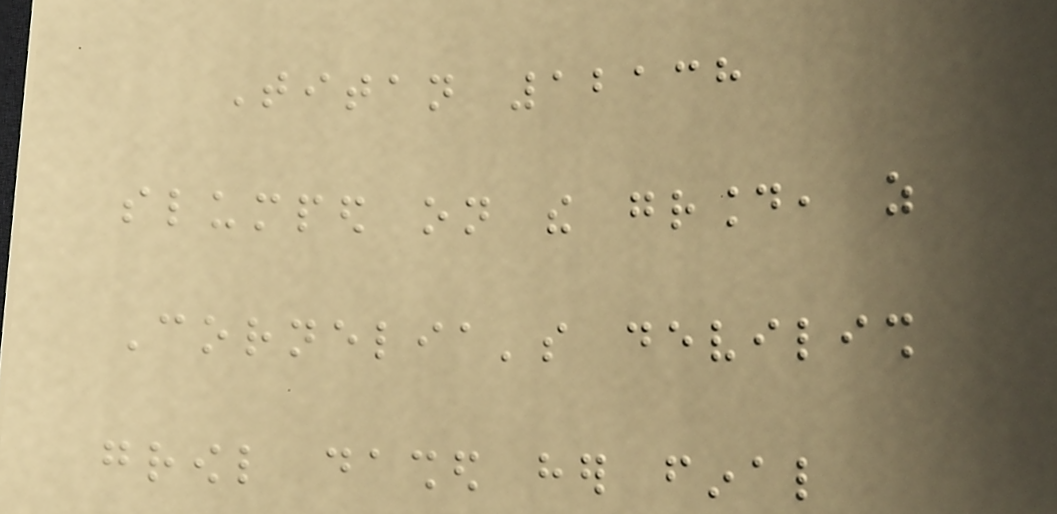Titan 12138
slumped on the ground, as
Cornelia's devilish
growl dashed her final
